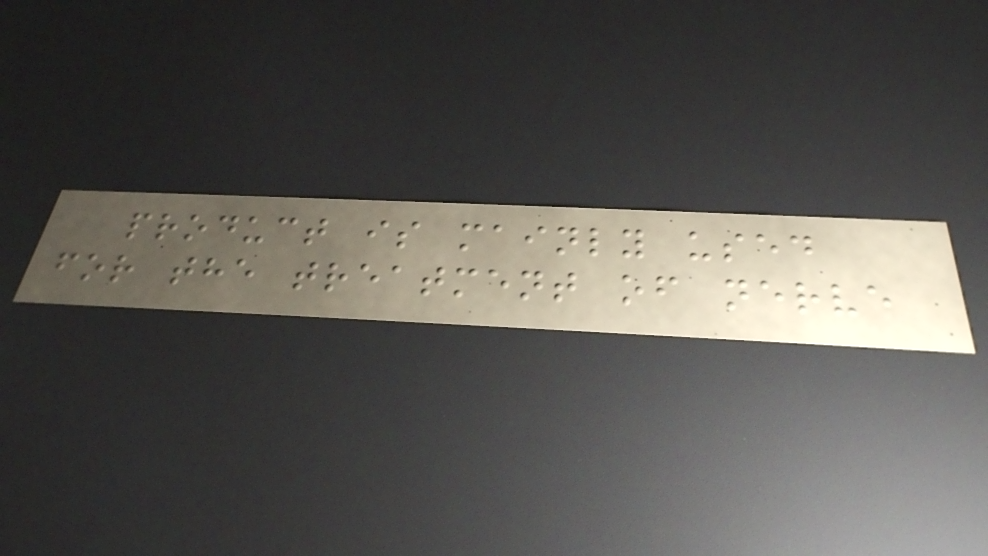product is mainly used
for the treatment of nerve
